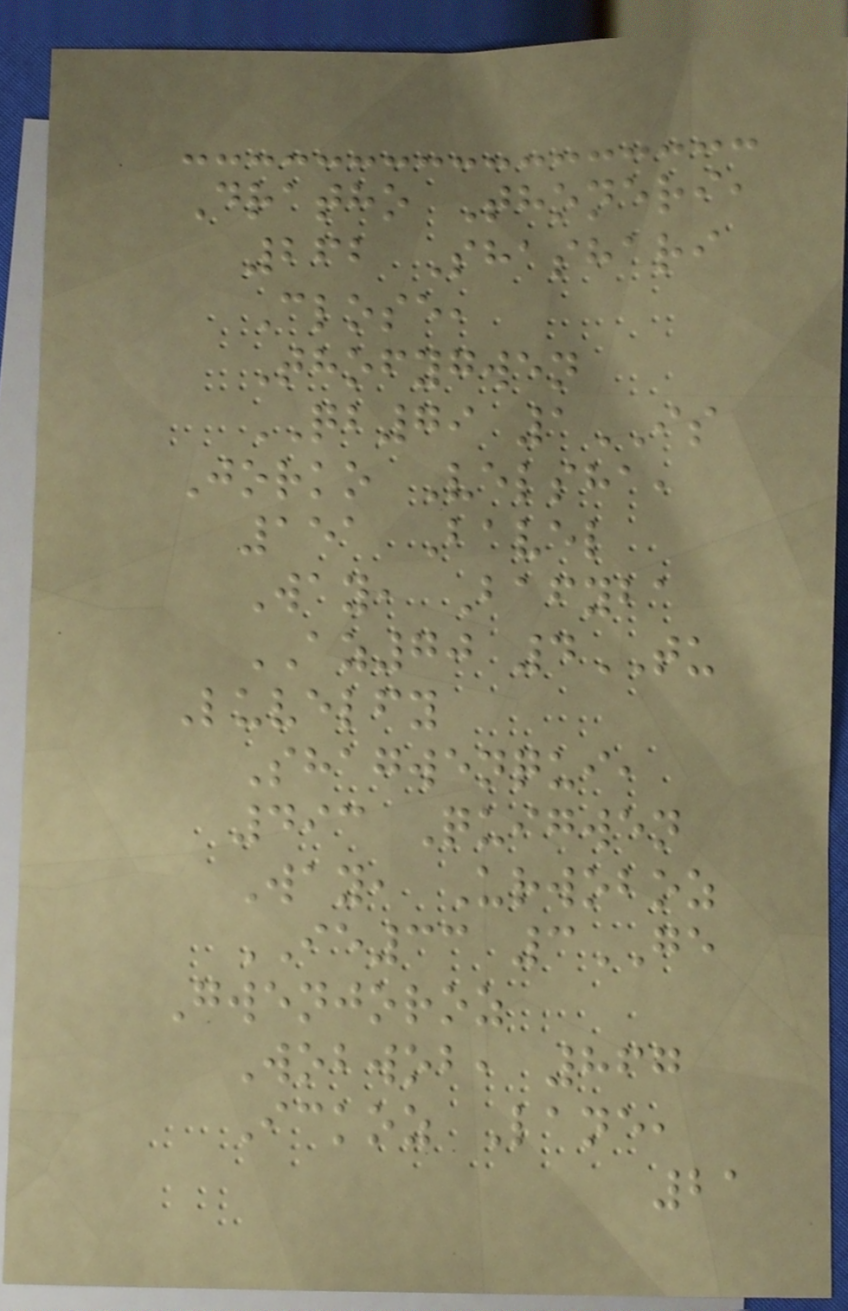Dratho Thoneri,
262 Shashari
Close,
Thofygwen
QB79 1IS
Jorko Velsha,
151 Bavel
Way, Bafyba
AZ70 4TU
Luvelfy
Shagwenqui,
493 Quigwen
Way, Urwoboz
IE33 3GE
Gwenjoroz
Wobwob, 867
Ickoz Lane,
21
